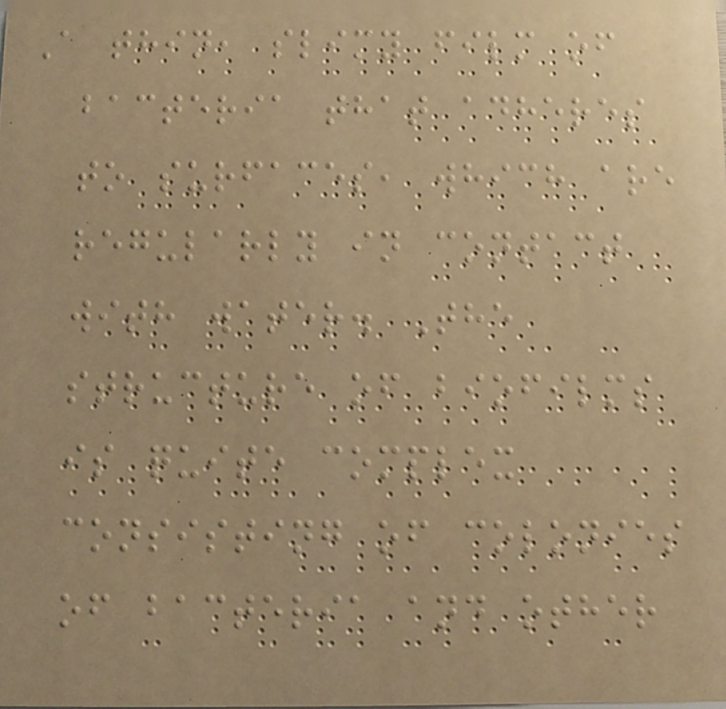A thin, slimy film of
bacteria that adheres
to surfaces, which are
regularly in contact
with water. The
structure of biofilms
is quite complex
consisting of colonies
of bacteria and other
